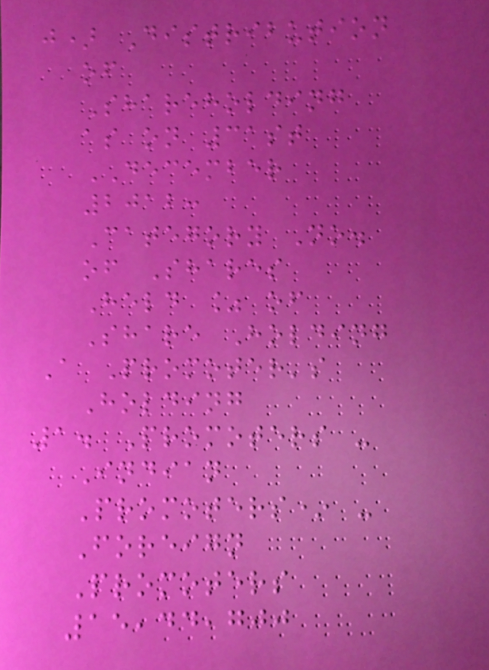j) Distribution
of
Shareholding
as on 31st
DECEMBER
2012:
Category No.
of Shares
Held % of
Share Holding
A Promoter's
Holding
1. Promoters -
Indian
Promoters* -
Foreign
Promoters
15,44,700
